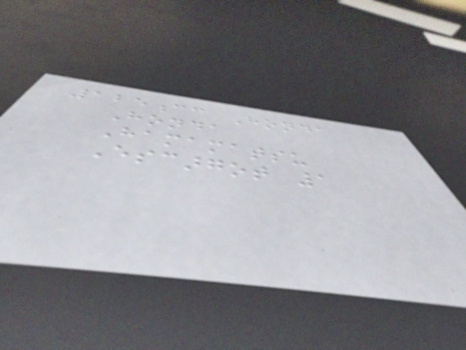125cc Honda
Honda
Hamamatsu
Escargot 1
